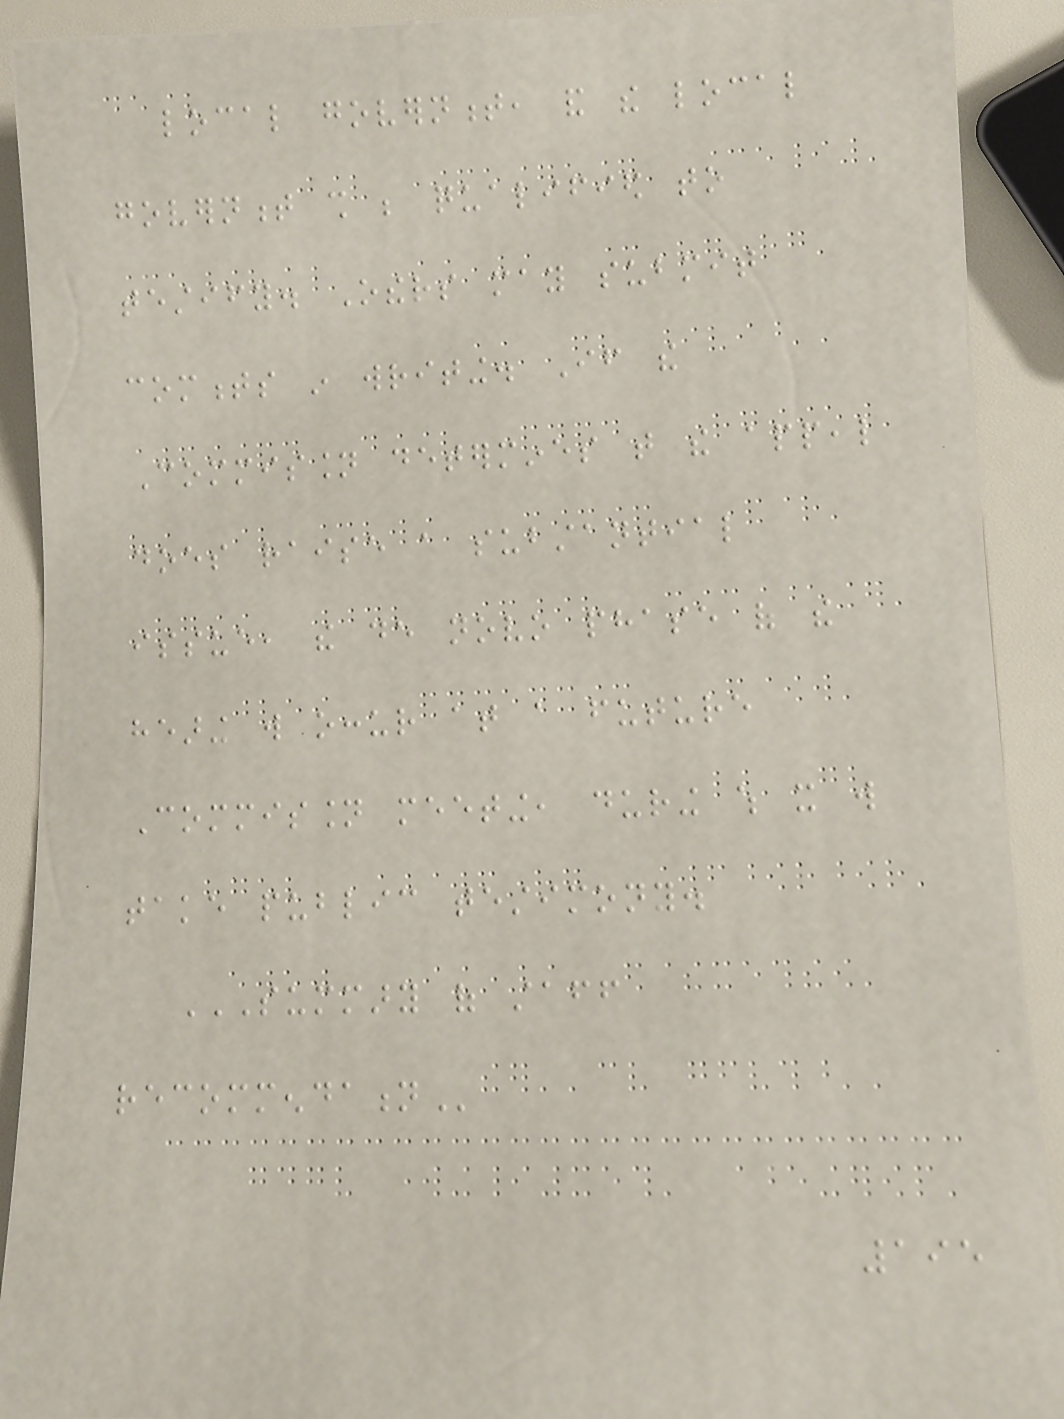local government, and the local
government shall be qualified to
testify. Others may submit
comments in writing. If the
Commission determines that the appeal
does raise a substantial
issue, the de novo phase of the
hearing will occur at a future
Commission meeting, during which it will
take public testimony.
SUMMARY OF STAFF
RECOMMENDATION
195
